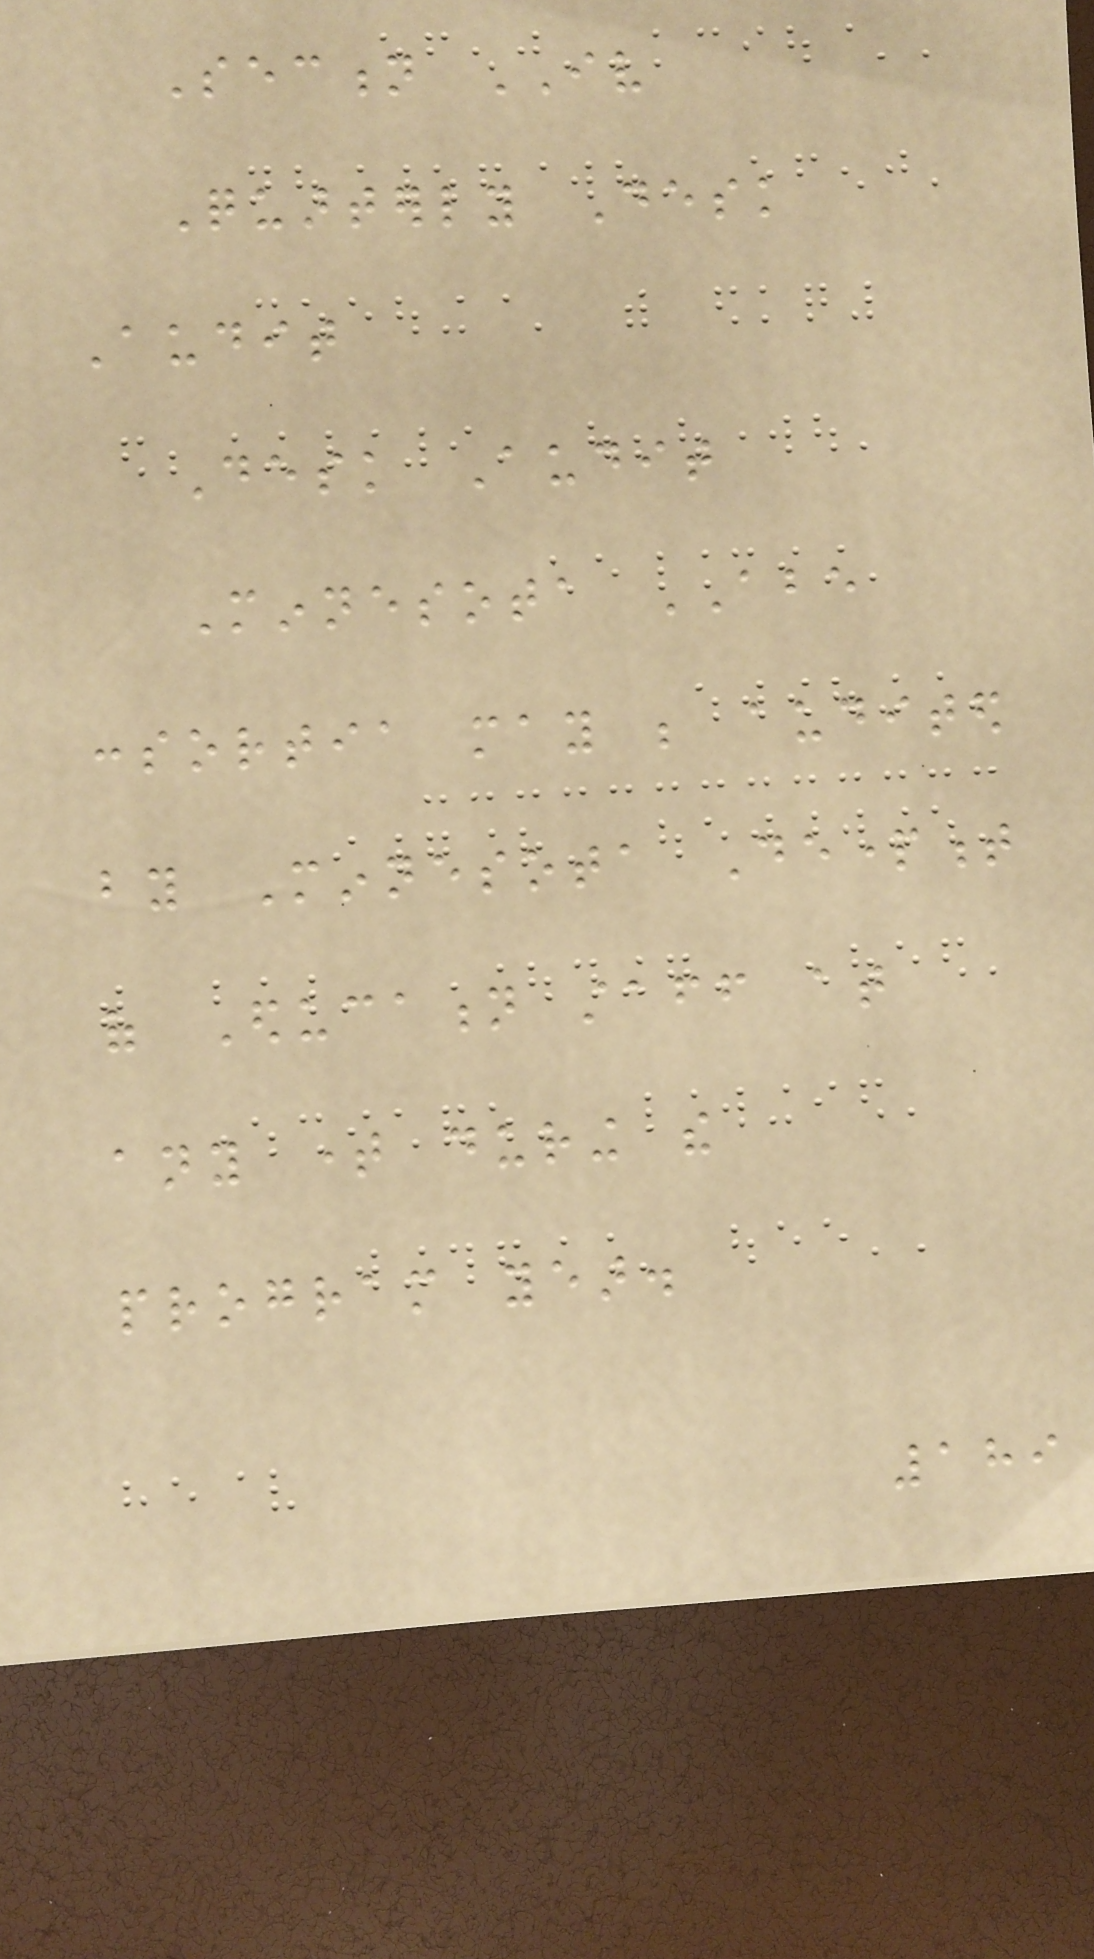Section IV
Quarterly Desk
Audit
Desk Audit
Minnesota ABE
consortia may be audited
by Minnesota Department
of Education staff at
any time during the
program year.
189
